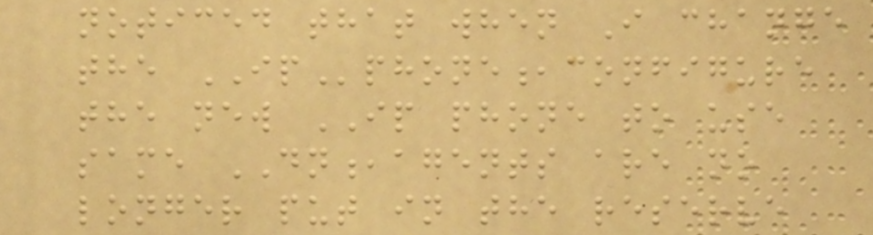noticed that when I change
the IPphone,configure
the new IP phone to use
same DN,agents are no
longer put in the reserve
